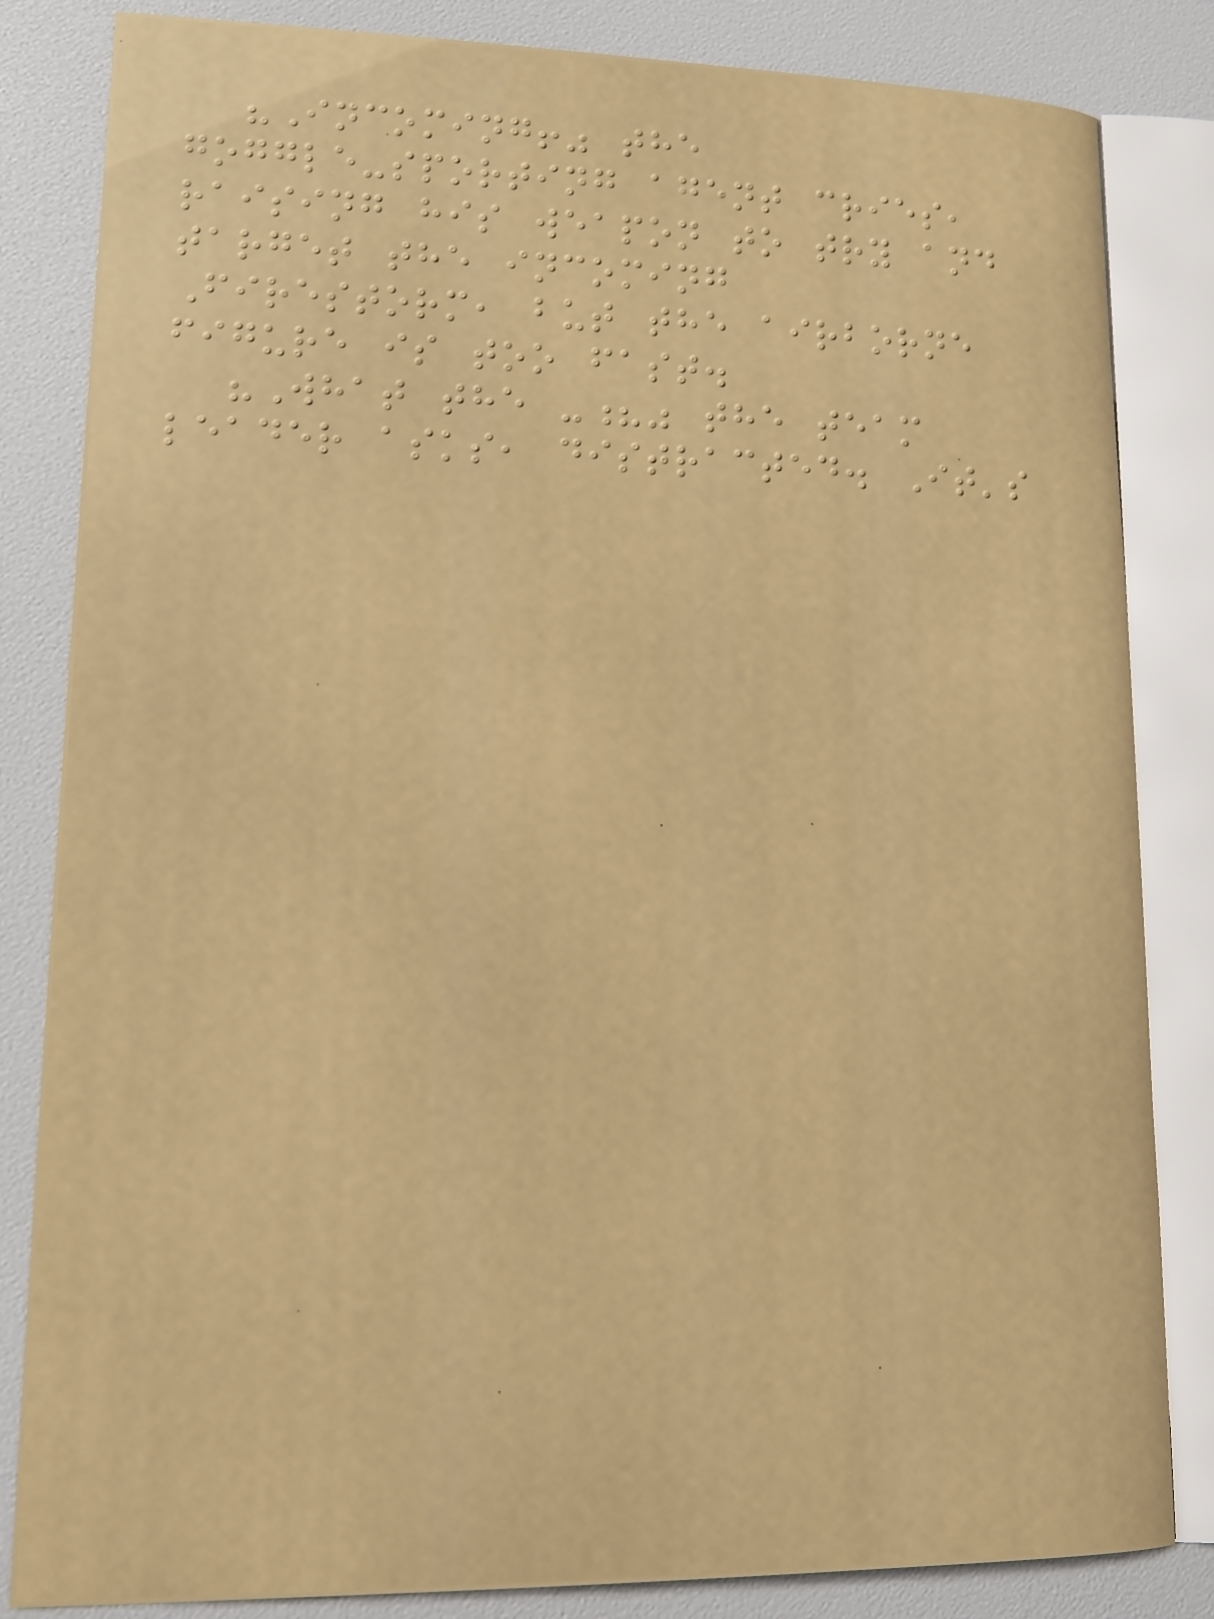"Incoming!" the
goggle-sporting agent cries,
raising his weapon to try and
target the incoming
Firestorm, but the airborne
figure is too fast.
"What the -?" the team
leader asks, distracted. It's
